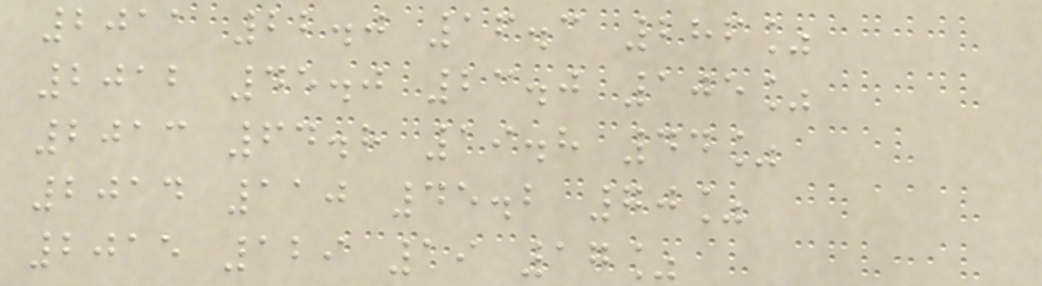2011 22.0 16.3 286%
2012 45.0 23.0 105%
2013 64.8 19.8 44%
2014 110 45.2 70%
2015 129 19 17%
